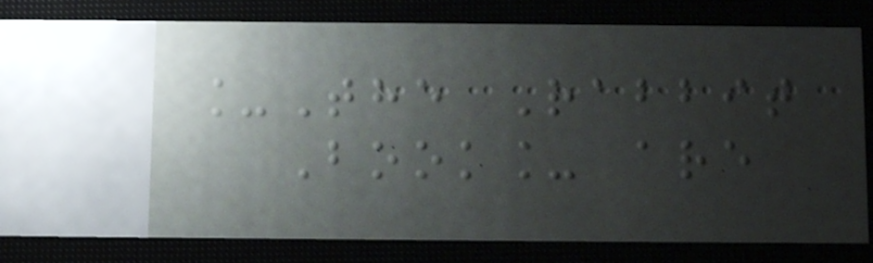_The Rabbit
Book_ are
